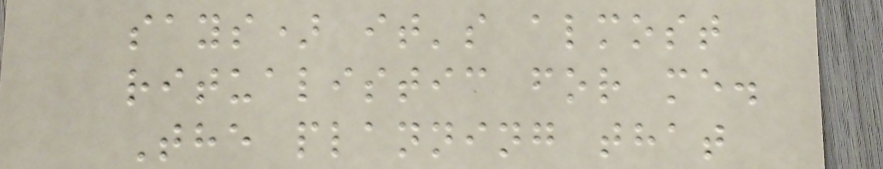says) it's almost
ritualistic for me.
The planning that
